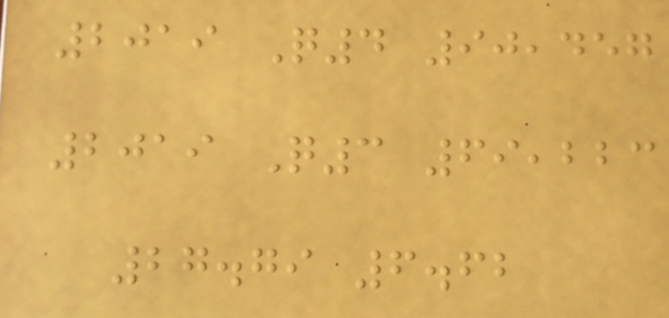2019 Q4 90,457
2019 Q3 69,223
27.79 6.62
